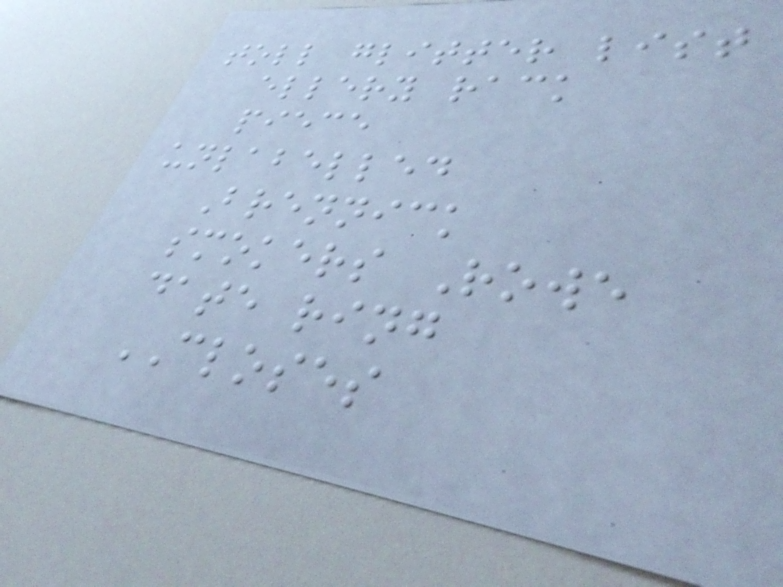toll glitter list
ellery rack
piece
unlabelled
Brennick
smokers Rowe
date ring
CLOSES
